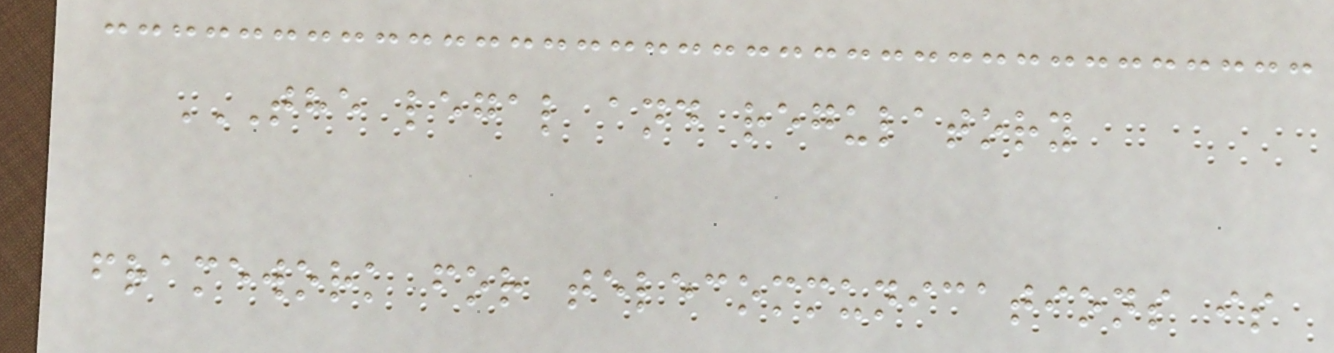THE LEGAL AND REGULATORY
FRAMEWORK FOR TELECOMMUNICATIONS IS
